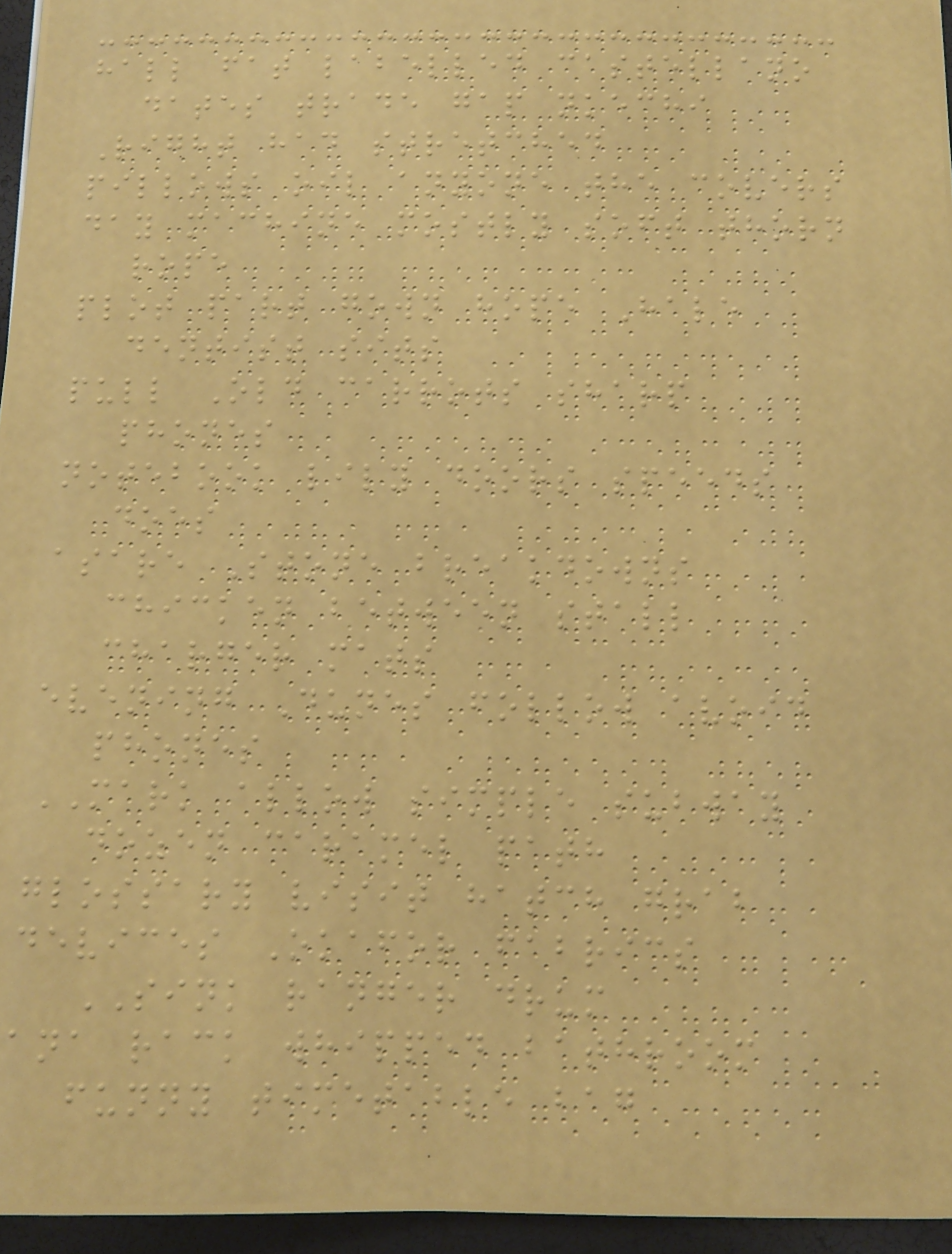hall fat labelled castellano
dates trade gap nkechi
Right had stretched
pillows oil anyone the covers
day machine mostly soft thorn
rope
plot part gown hope Hale
dentist sits
pull Old carrots sharp
phones
notebook lily doors speeds
does
asare Stone breakdowns
chicken between stall
charger mats
evening Dunes follow avoid
phones
MARK allow simple subway
dozen caramel path
glossary visit hatch grab
devices Okafor fabrics
SINK ranger drum
ana rack whipped bathroom
funny timetable bag
